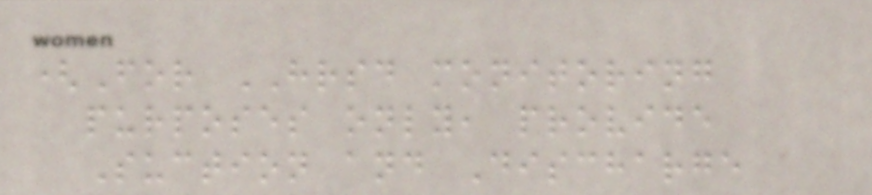(For HRSD monitoring
purposes only, provide
Suction and Discharge
